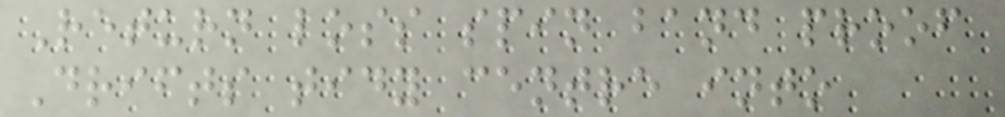Return loss spin band proof
Drifts tidy centre into
